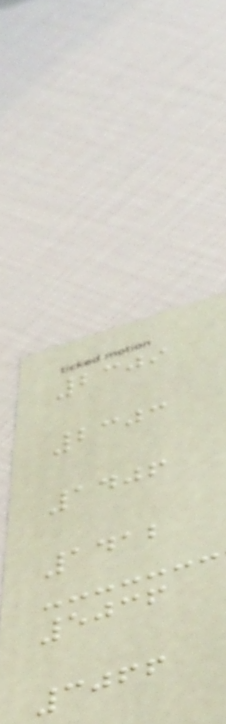2309
2303
1406
1412
5036
3066
